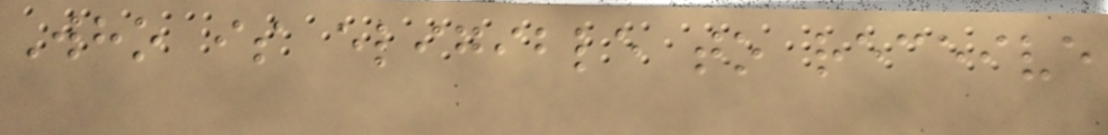Who is eligible to receive
